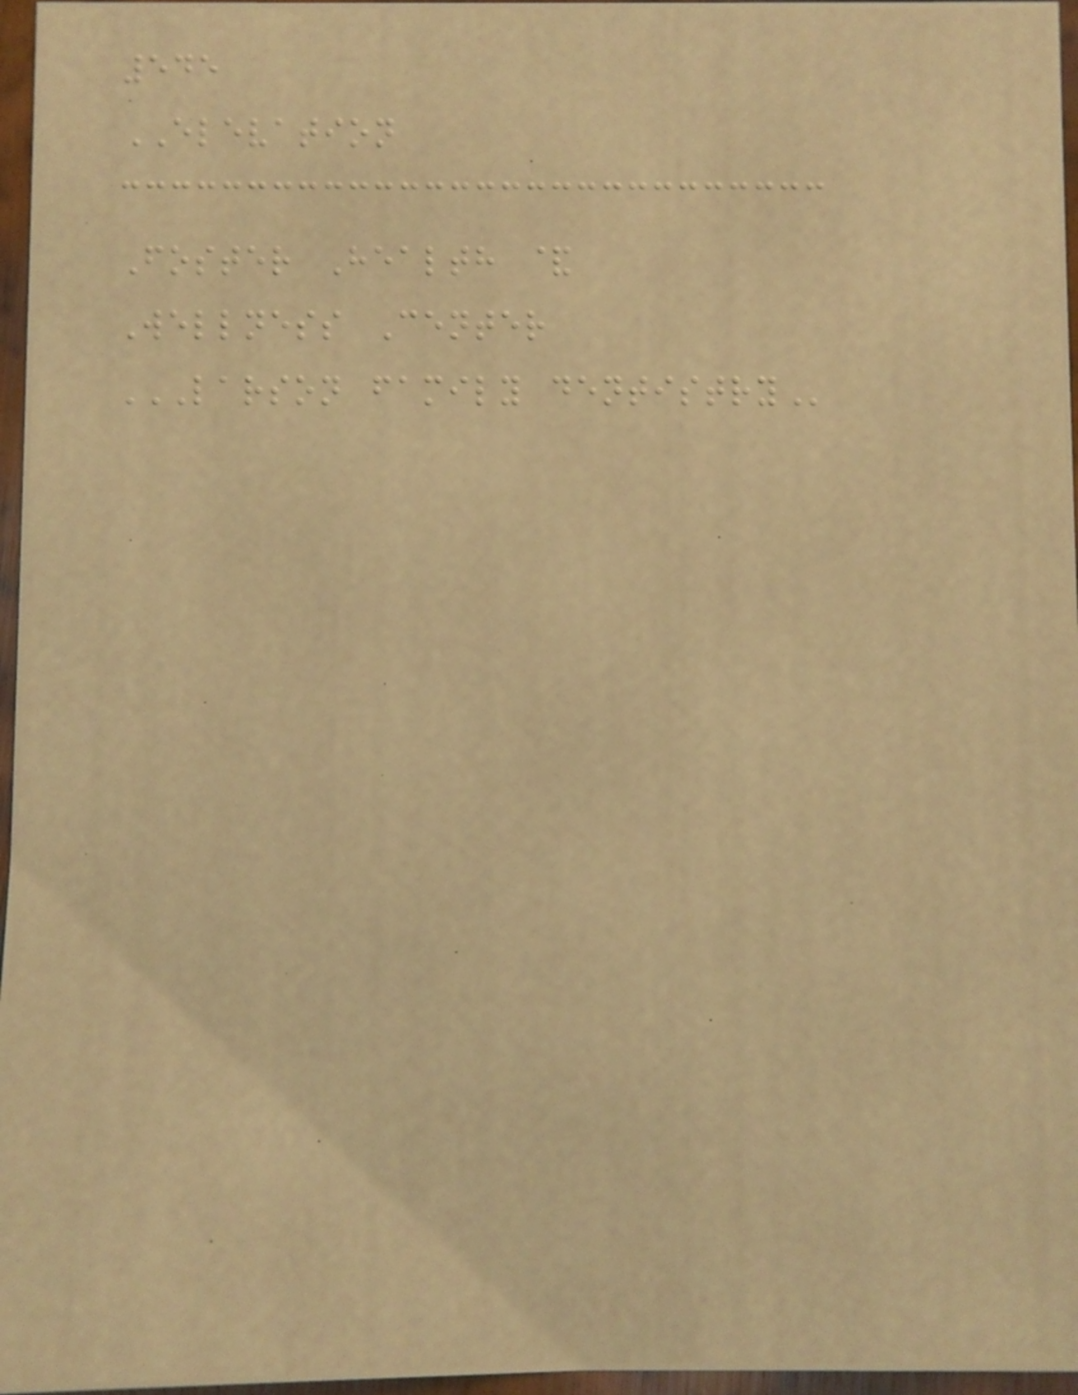545
ELEVATION
Foster Health &
Wellness Center
LARSON FAMILY DENTISTRY
